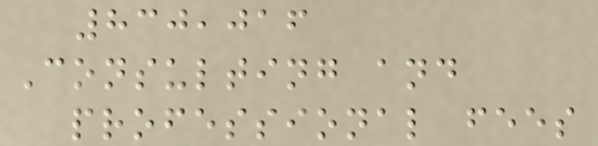830,016
Consulting and
professional fees
